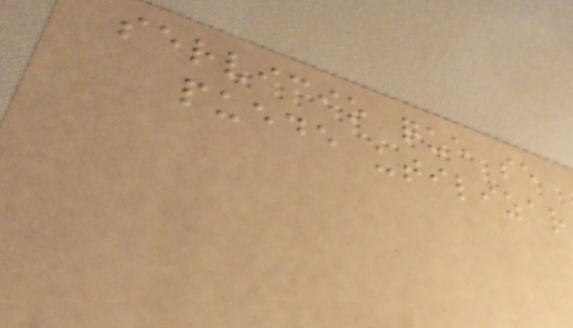servicio que se
puede utilizar
